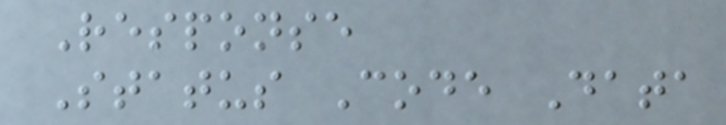Response
Status Code Data
